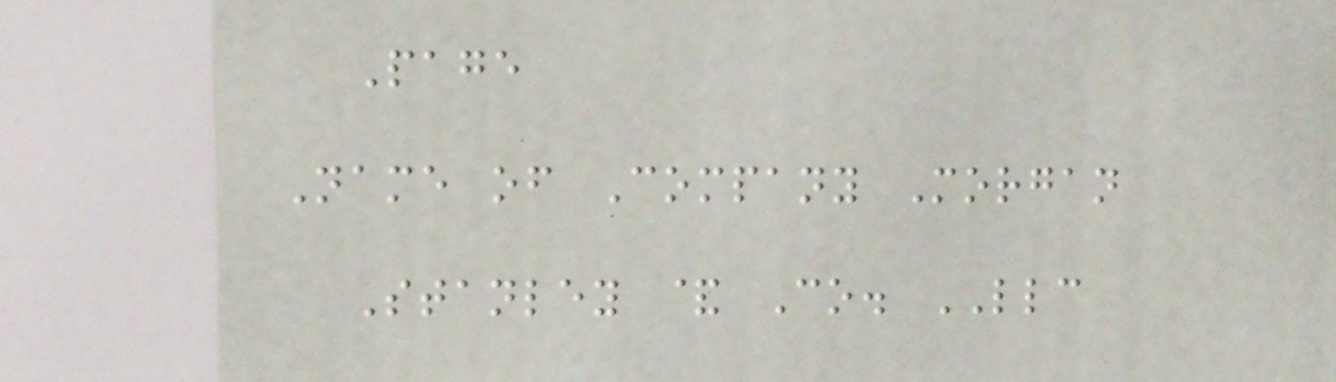Page
Name of Company Morgan
Stanley & Co. LLC
